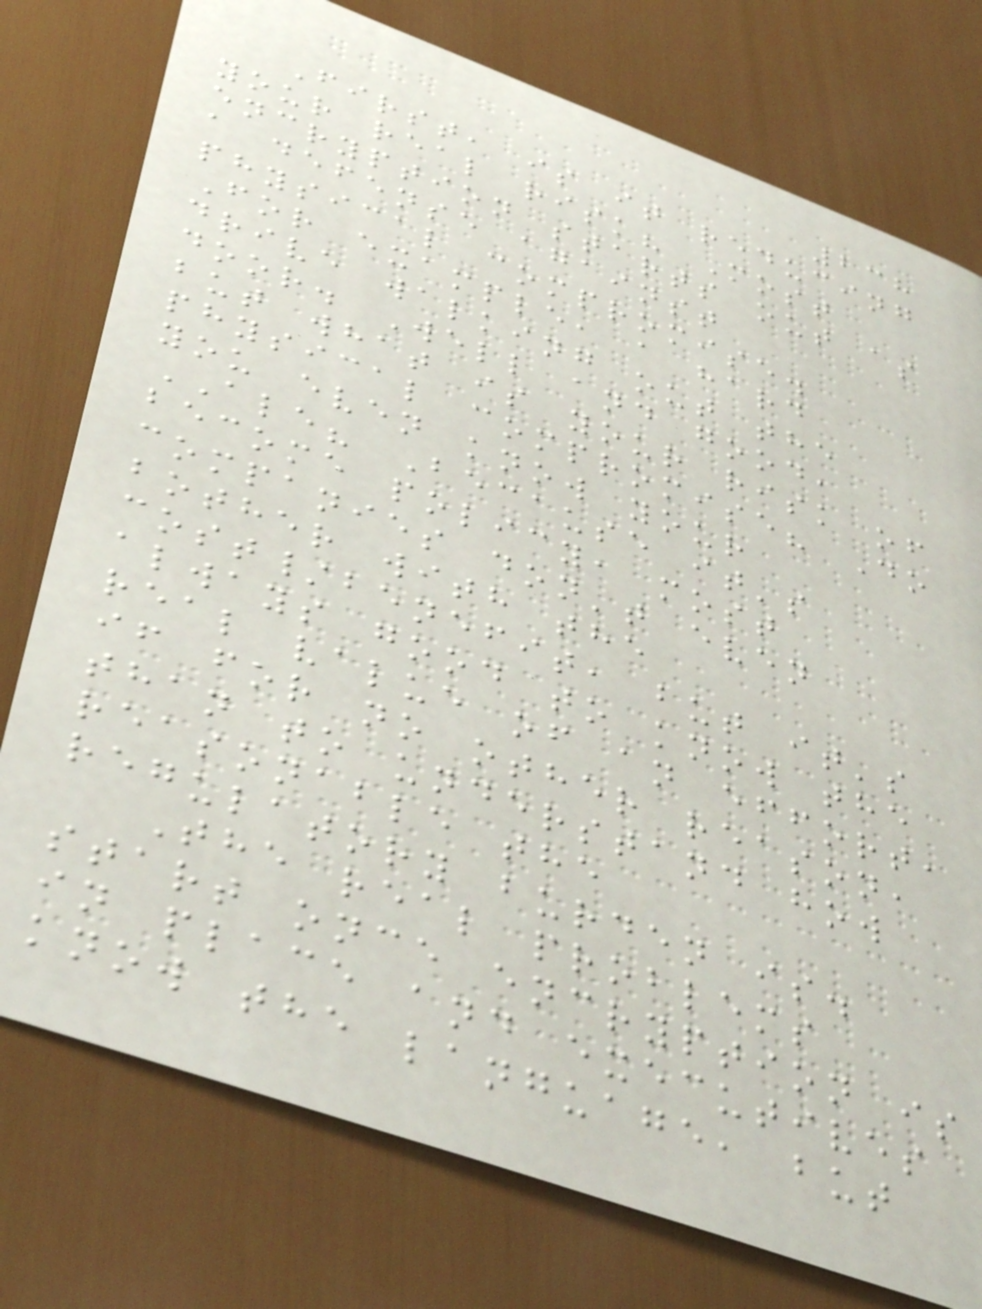238
First, is it reducing
your real risk? Most
encryption starts out as
a defense against
physical compromise.
For example, a hard
drive walking out the
door. Well and good,
but what is your risk of
physical compromise? Do
you even know your
ALE? Because it's
become policy, most
companies don't even
bother with the
cost/benefit, but it's
always good to know the
real value of an effort,
if for no other reason,
than to understand how
reasonable the
regulatory burden is.
The real problems
start once encryption is
in place and executives
know the language, but
